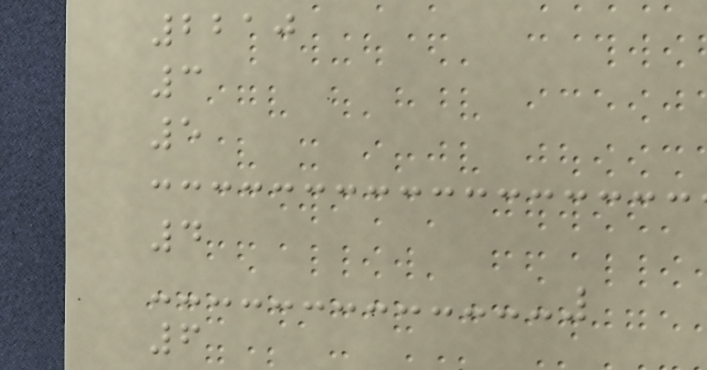2210
3
5
4
6
